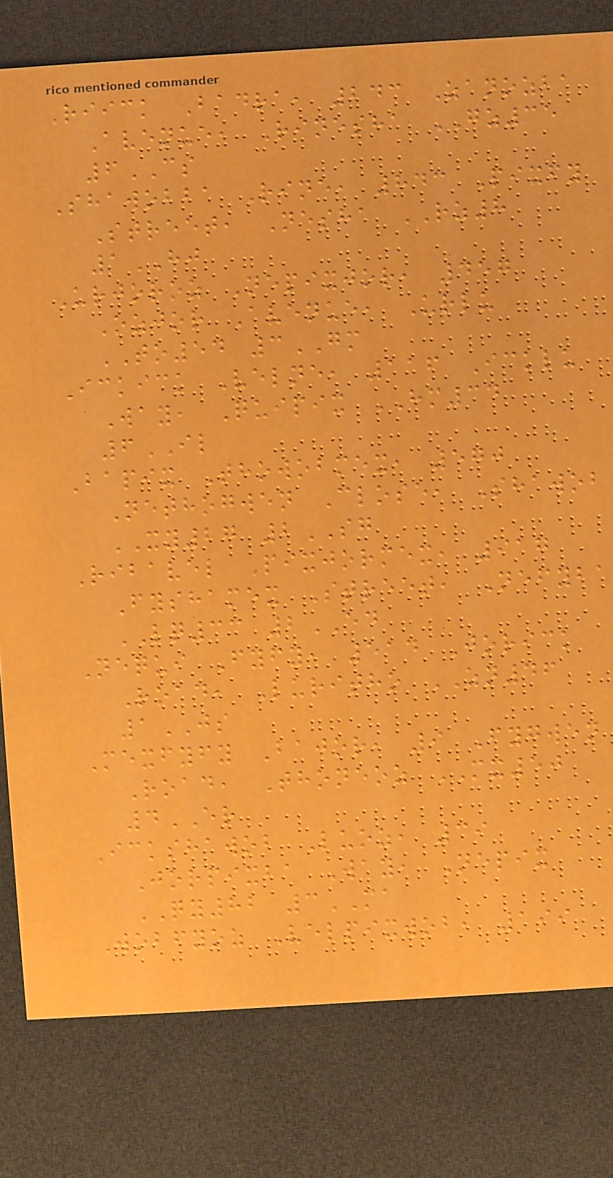Riick Badra, 243 Zanozba
Avenue, Rinesha GZ35
6CS
Shawobba Rine, 843 Pixfy
Street, Nesha RZ8
1HJ
Urjoroz Nepixjor, 457
Ozjor Avenue, Urlu
TO54 3GM
Ickick Velne, 116 Icklu
Way, Quipix HM34
6IL
Bapix Thowobmex, 570
Nethogwen Close, Shawob
XY27 2SG
Ribavel Pixjormex, 917
Fyshamex Street, Nefyba
LQ33 2ED
Nequi Fyfy, 514 Jorick
Road, Luritho ZN46
1JS
Mexfyfy Bajor, 9 Fygwen
Road, Thoneoz MX50
4ER
Ickshawob Luoz, 39
Jorpixba Way, Nepix
QY82 3MA
Wobfyoz Velpixwob, 199
